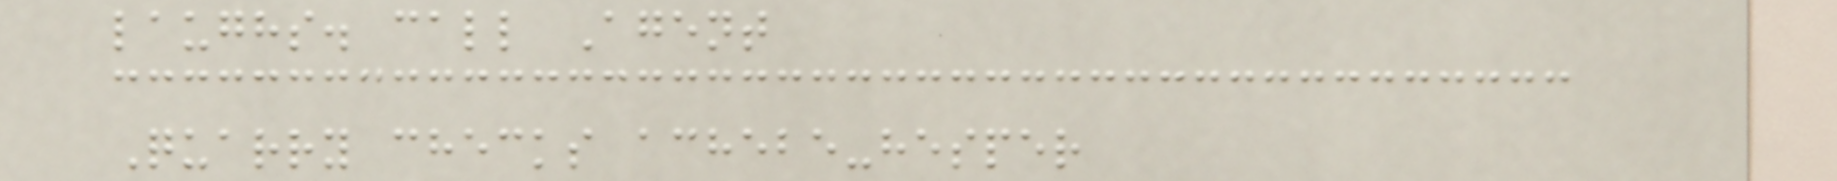laughs. call Agent
Quarry checks achebe-hesper
